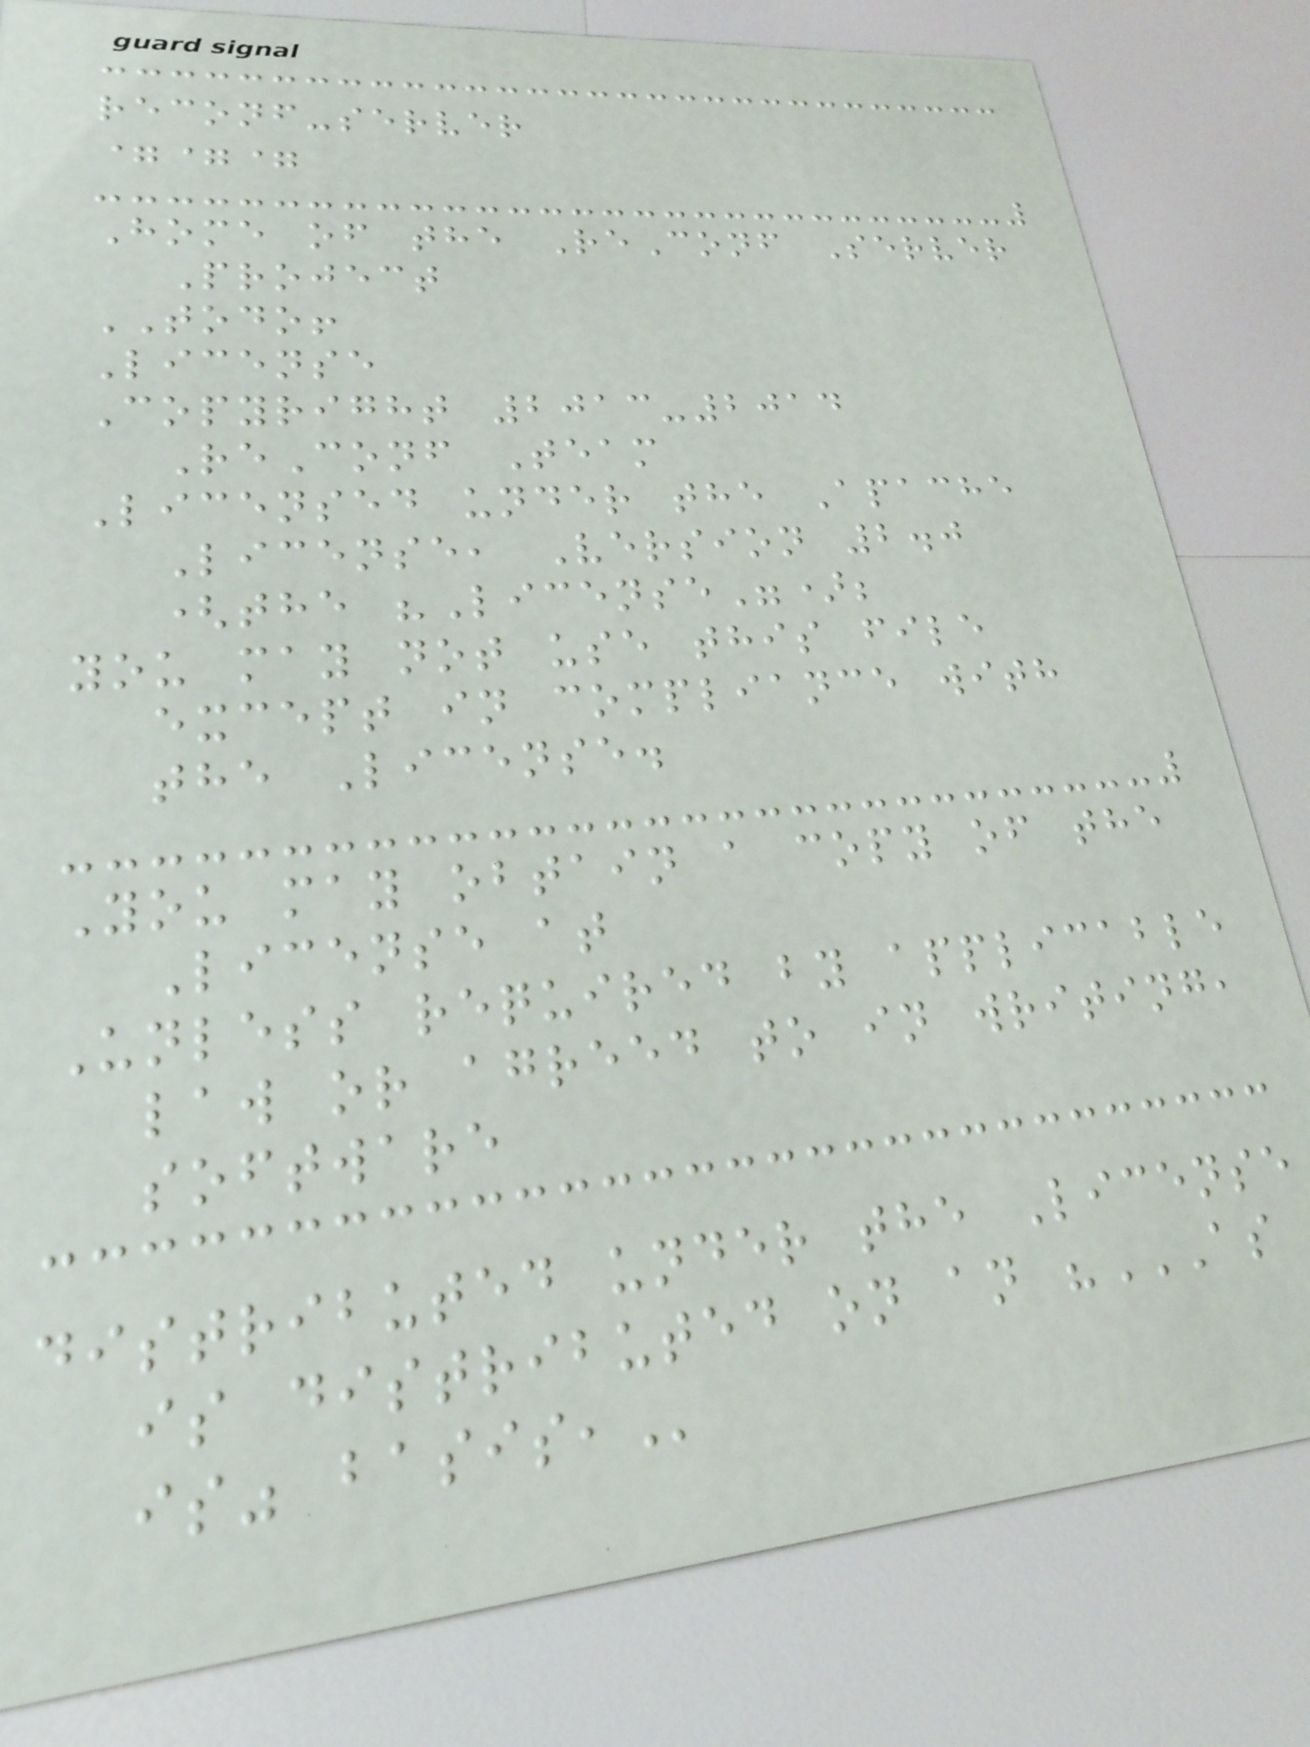reconf-server
===
Home of the ReConf Server
Project
TODO!
License
Copyright 2013-2014
ReConf Team
Licensed under the Apache
License, Version 2.0
(the "License");
you may not use this file
except in compliance with
the License.
You may obtain a copy of the
License at
Unless required by applicable
law or agreed to in writing,
software
distributed under the License
is distributed on an "AS
